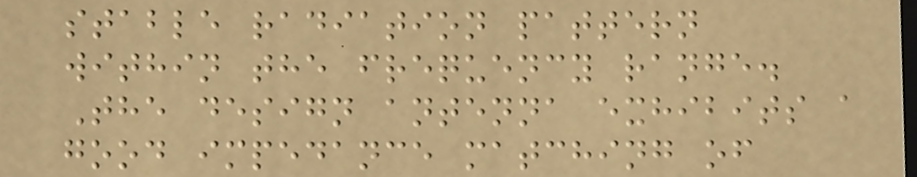stable radiation pattern
within the frequency range.
The design antenna exhibits a
good impedance matching of
